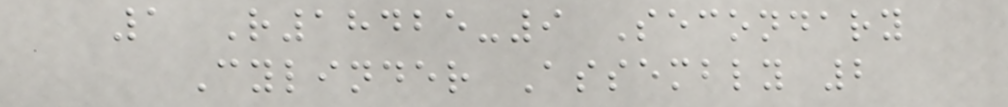1 R18425-9 Secondary
Cylinder Assembly 2
